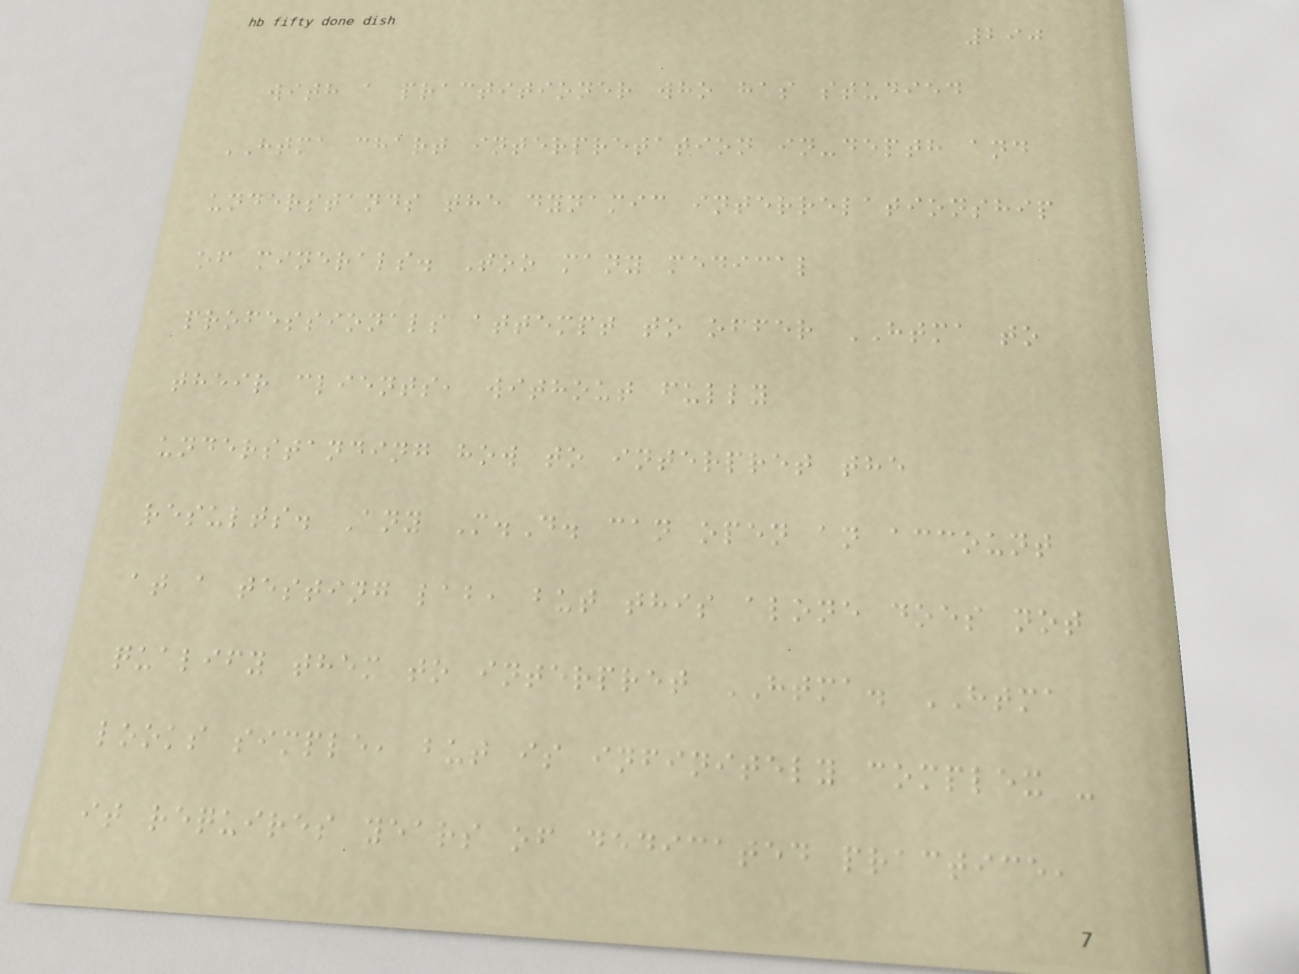290
with a practitioner who has studied
HTMA chart interpretation in-depth and
understands the dynamic interrelationship
of minerals. Too many medical
professionals attempt to offer HTMA to
their clients, without fully
understanding how to interpret the
results. Any M.D. can open an account
at a testing lab, but this alone does not
qualify them to interpret HTMA. HTMA
looks simple, but is infinitely complex -
it requires years of dedicated practice,
